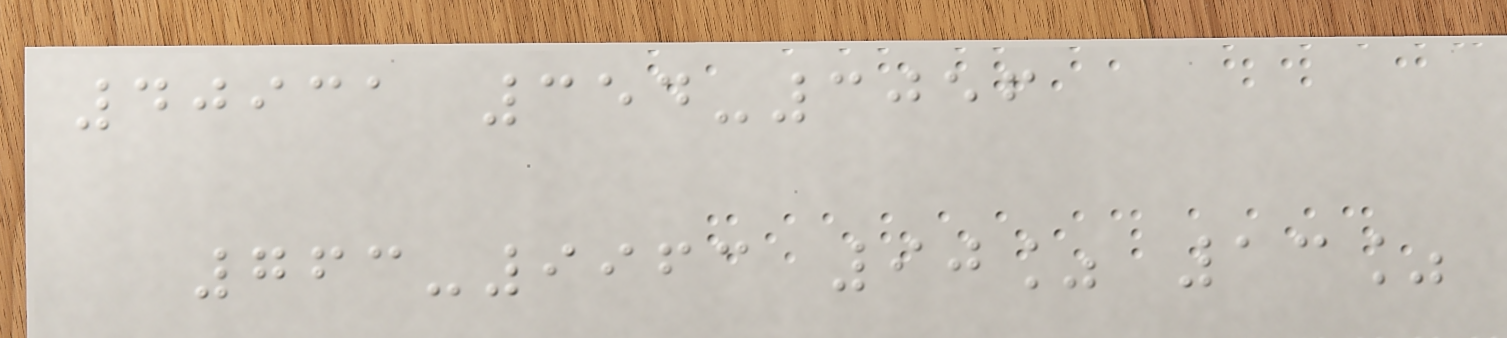40931 354-3056
763-9963 90% 13%
